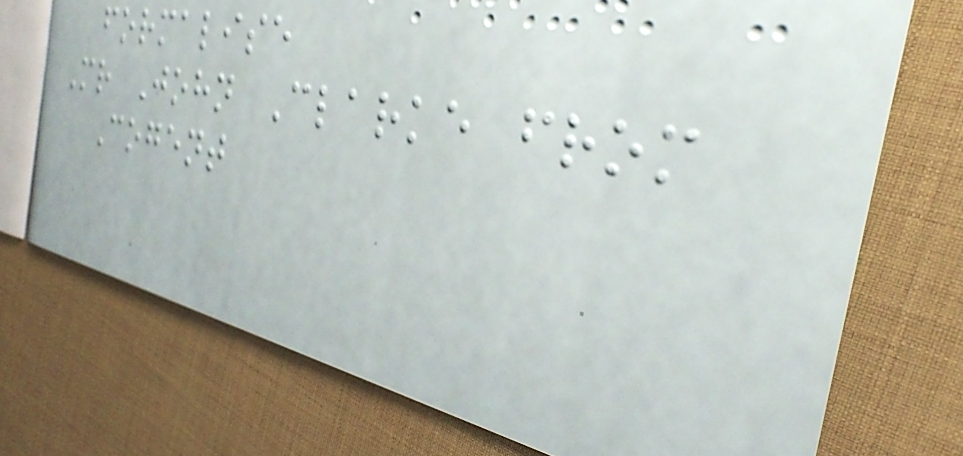formalise
Mr John Clarke from
Cogent
